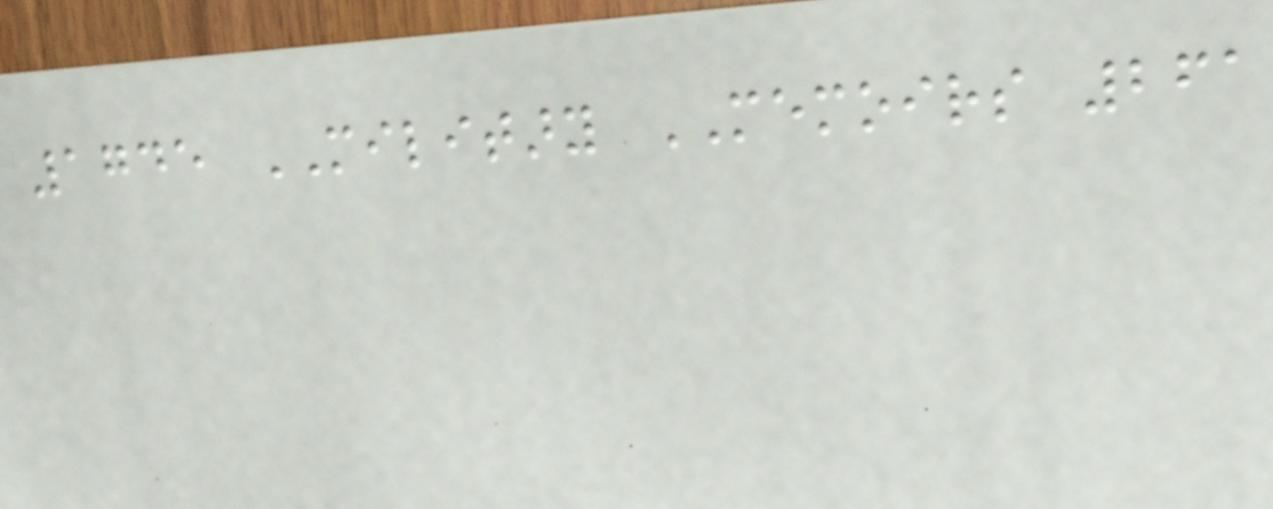1745 MILITARY MEMOIRS 261
